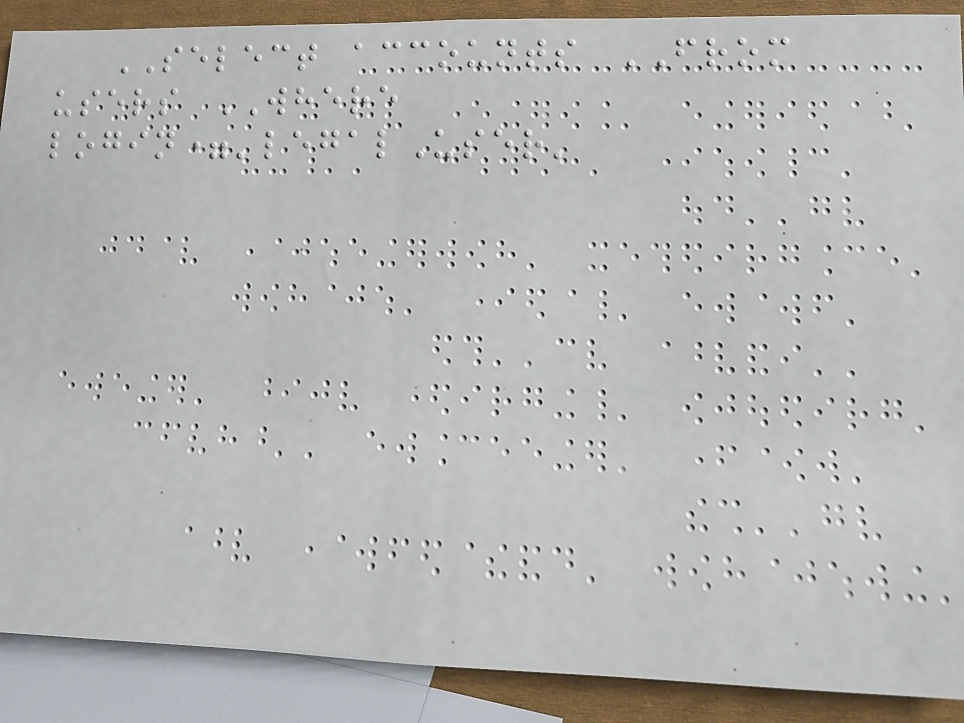SELECT accounts FROM
users WHERE
login='legalUser'
